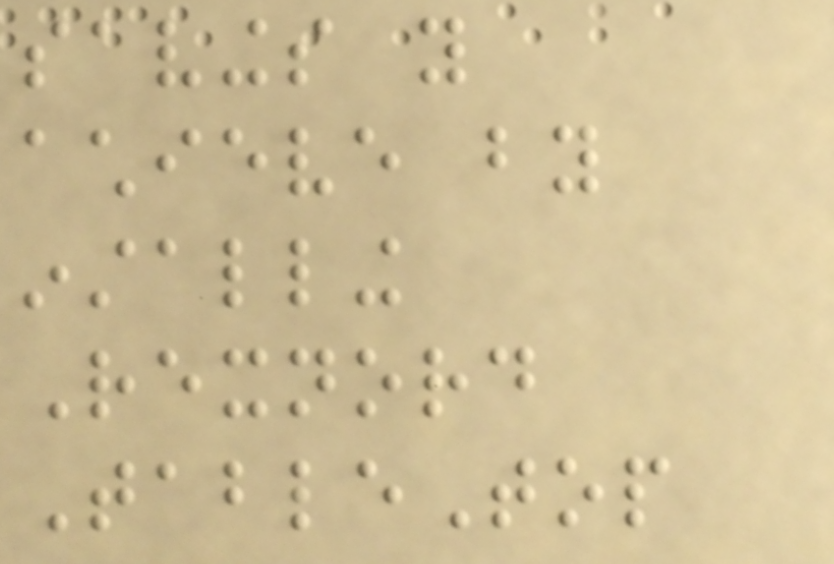savings you
achieve by
installing
Rexnord
TableTop
